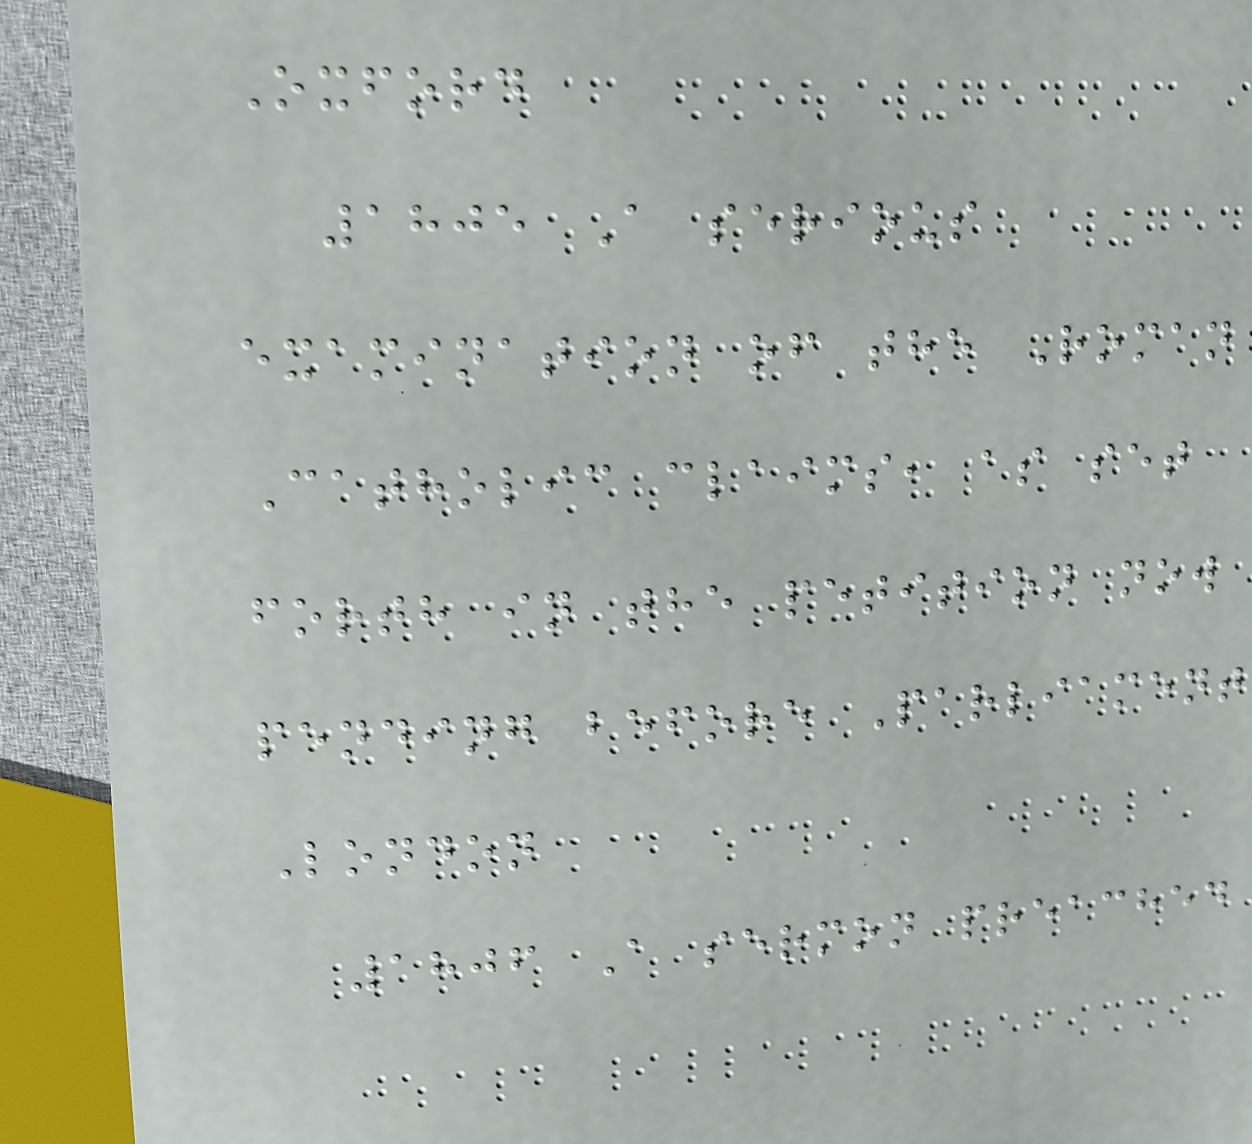Oxford
1805 A serious
examination of the Roman
Catholic claims, as set
forth in the petition now
pending before Parliament
London
1806 A sermon preached
